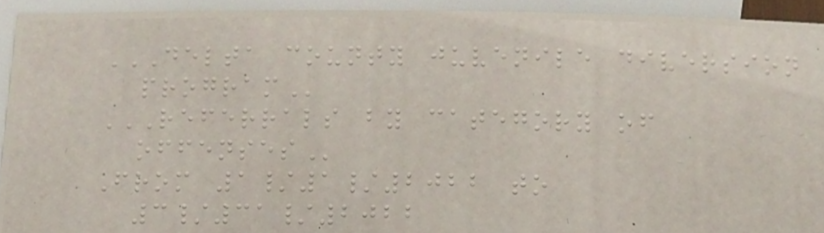DELTA COUNTY JUVENILE DIVERSION
PROGRAM
REFERRALS BY CATEGORY OF
OFFENSES
From 1/1/2022 to
3/31/2022
